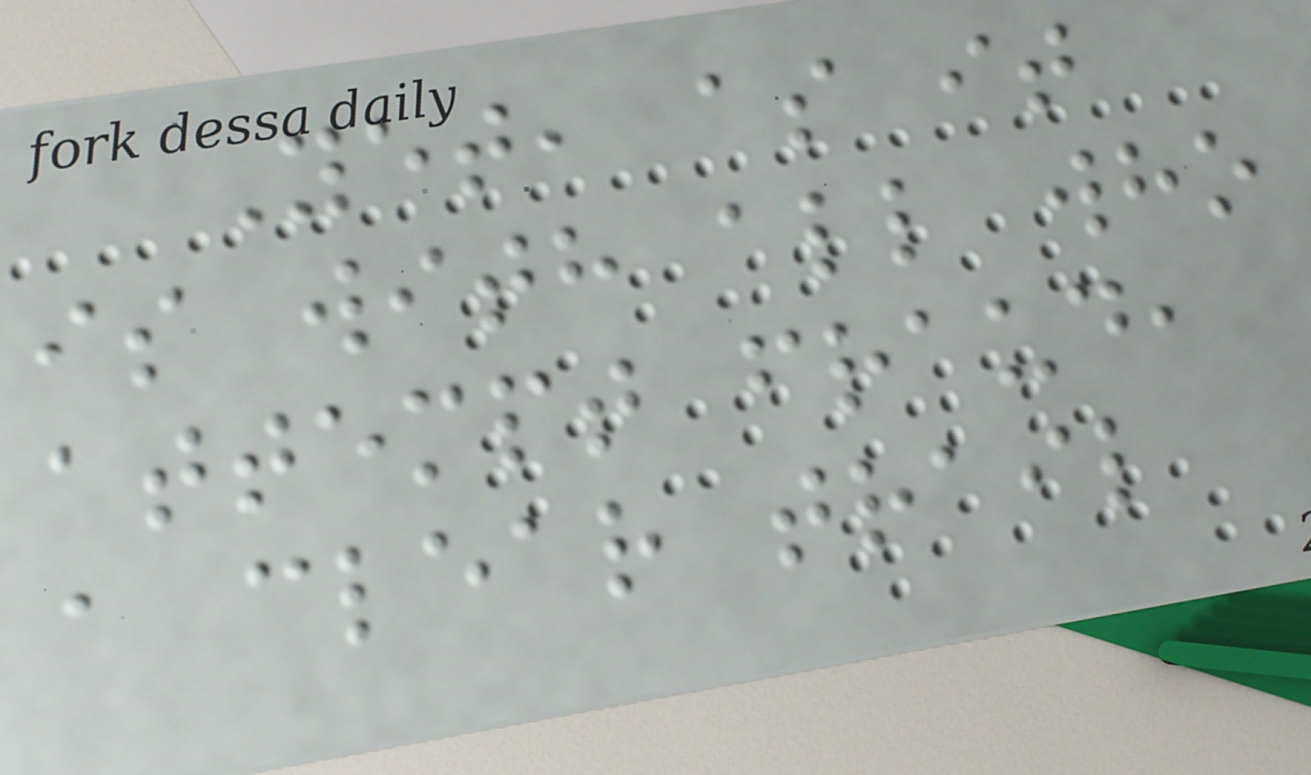Yet, as it
is with all who
attempt fraud,
a clear trail
